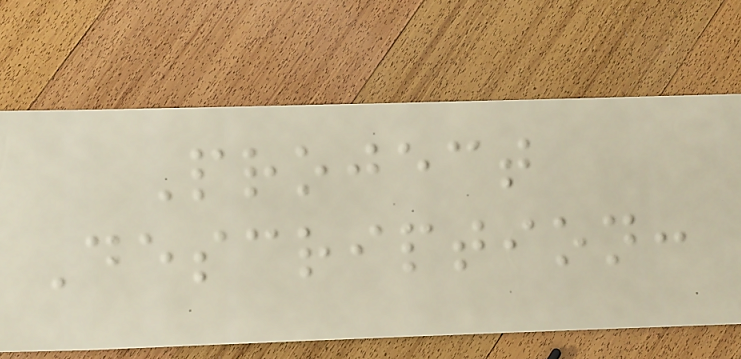Project
Description:
